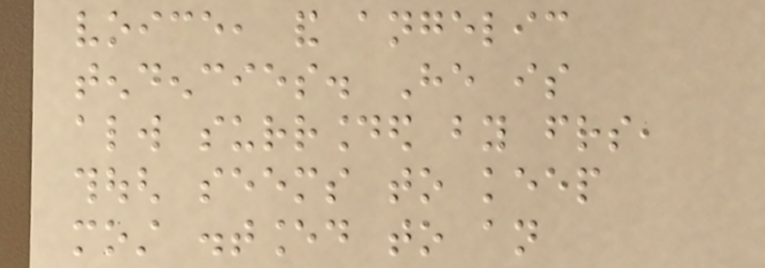voice, and angelic
tendencies. He is
always surrounded by friends,
though seems to keep
most distanced to an
